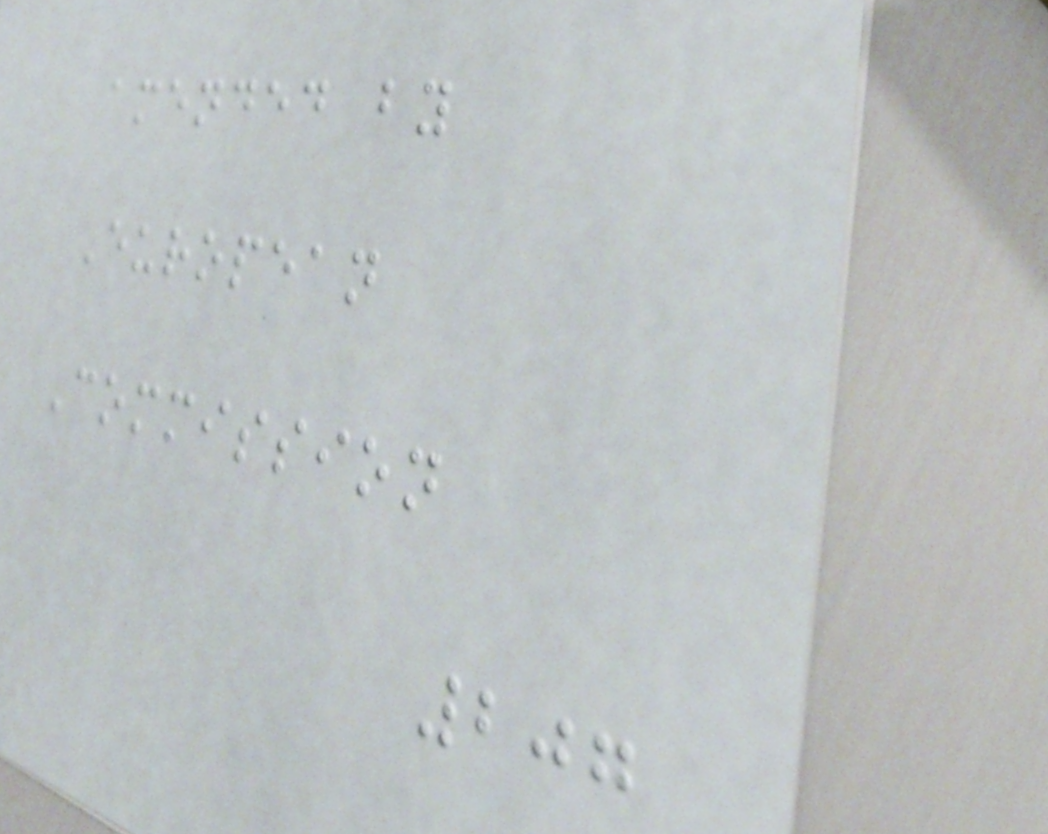amended by
European
Commission
207
